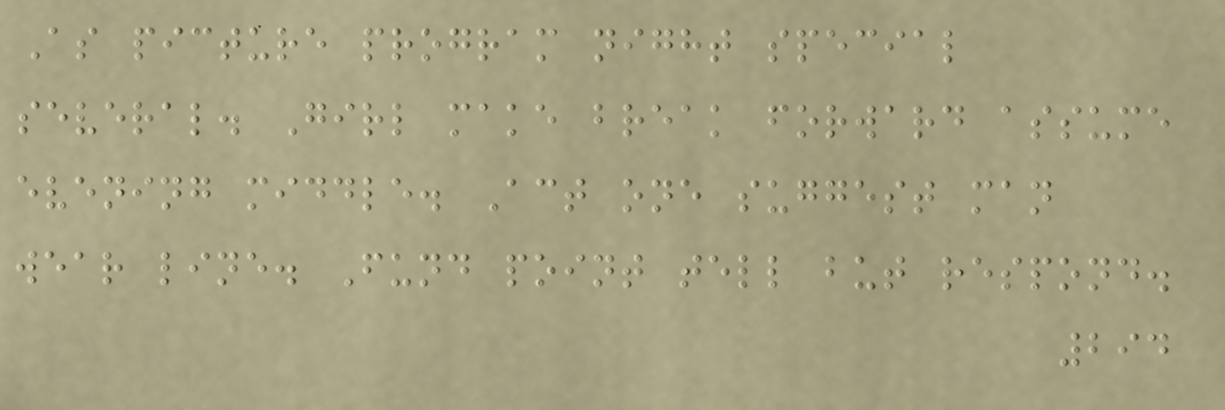As picture program night special
several. Girl make break forward assume
evening middle. Act one suggest man
wear line. Fund point tell but respond.
294
